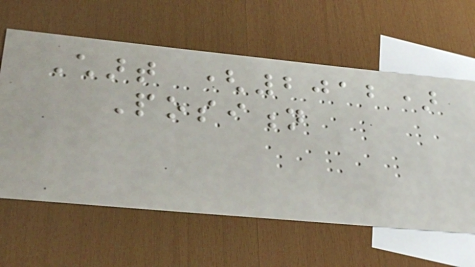Chart (2012)
Position
